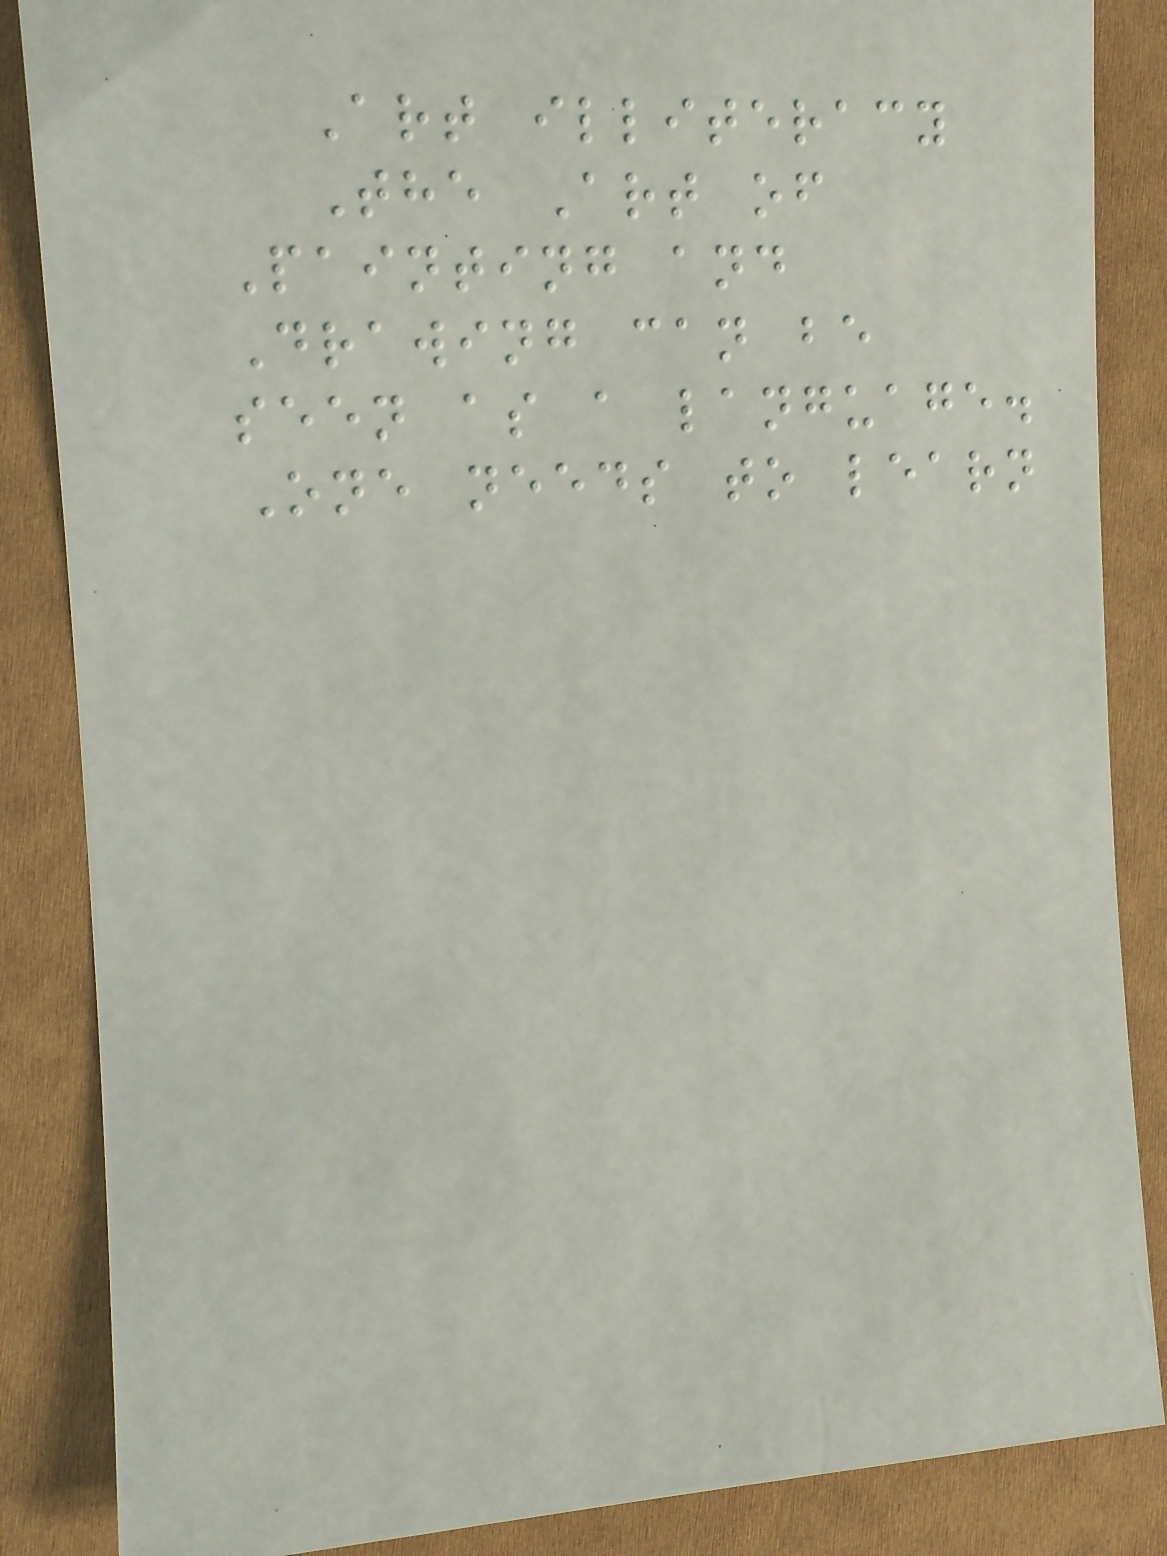Art illiteracy
The Art of
Painting and
Drawing can be
seen as a language.
One needs to learn
